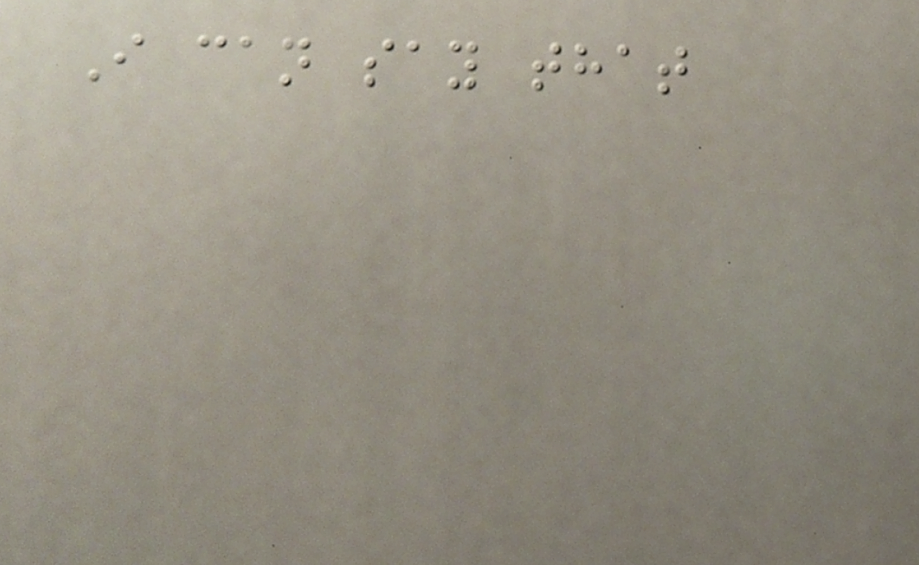I can say that
